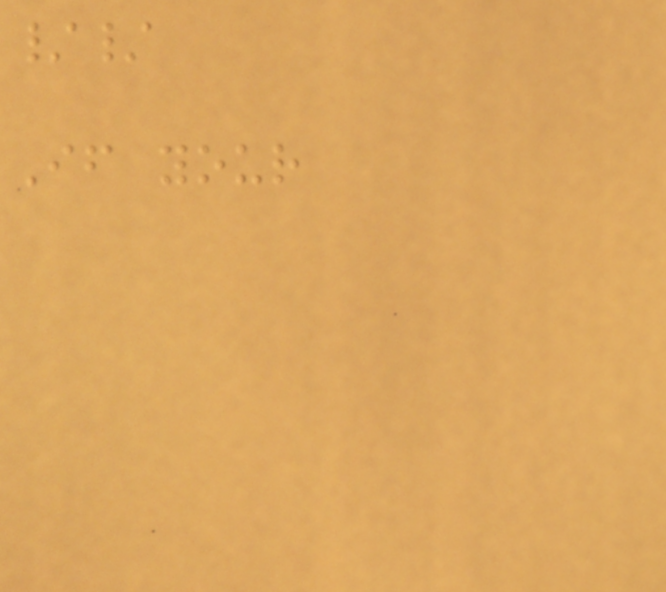//
If your
